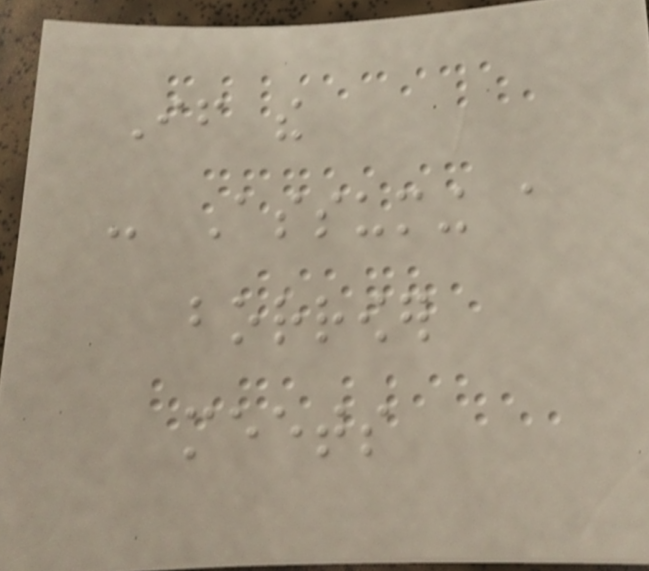If the
- Assuming a
borrower
meets
